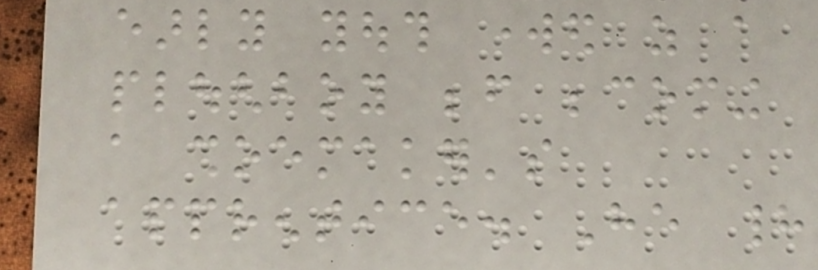early youth worked as a
ploughboy before becoming
a shoemaker's
apprentice. He had
